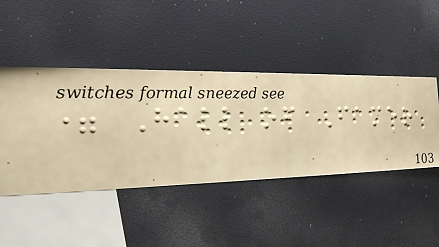= Hall of Famer
